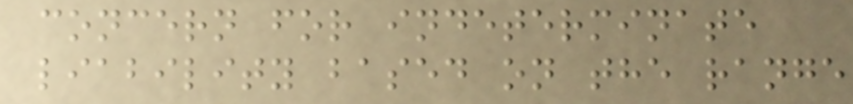concern for indeterminate
liability based on the range
